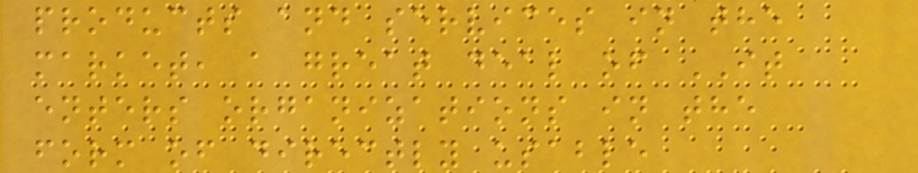products and services in the
market, a great deal of IT
enters organizations in the
form of directly usable
